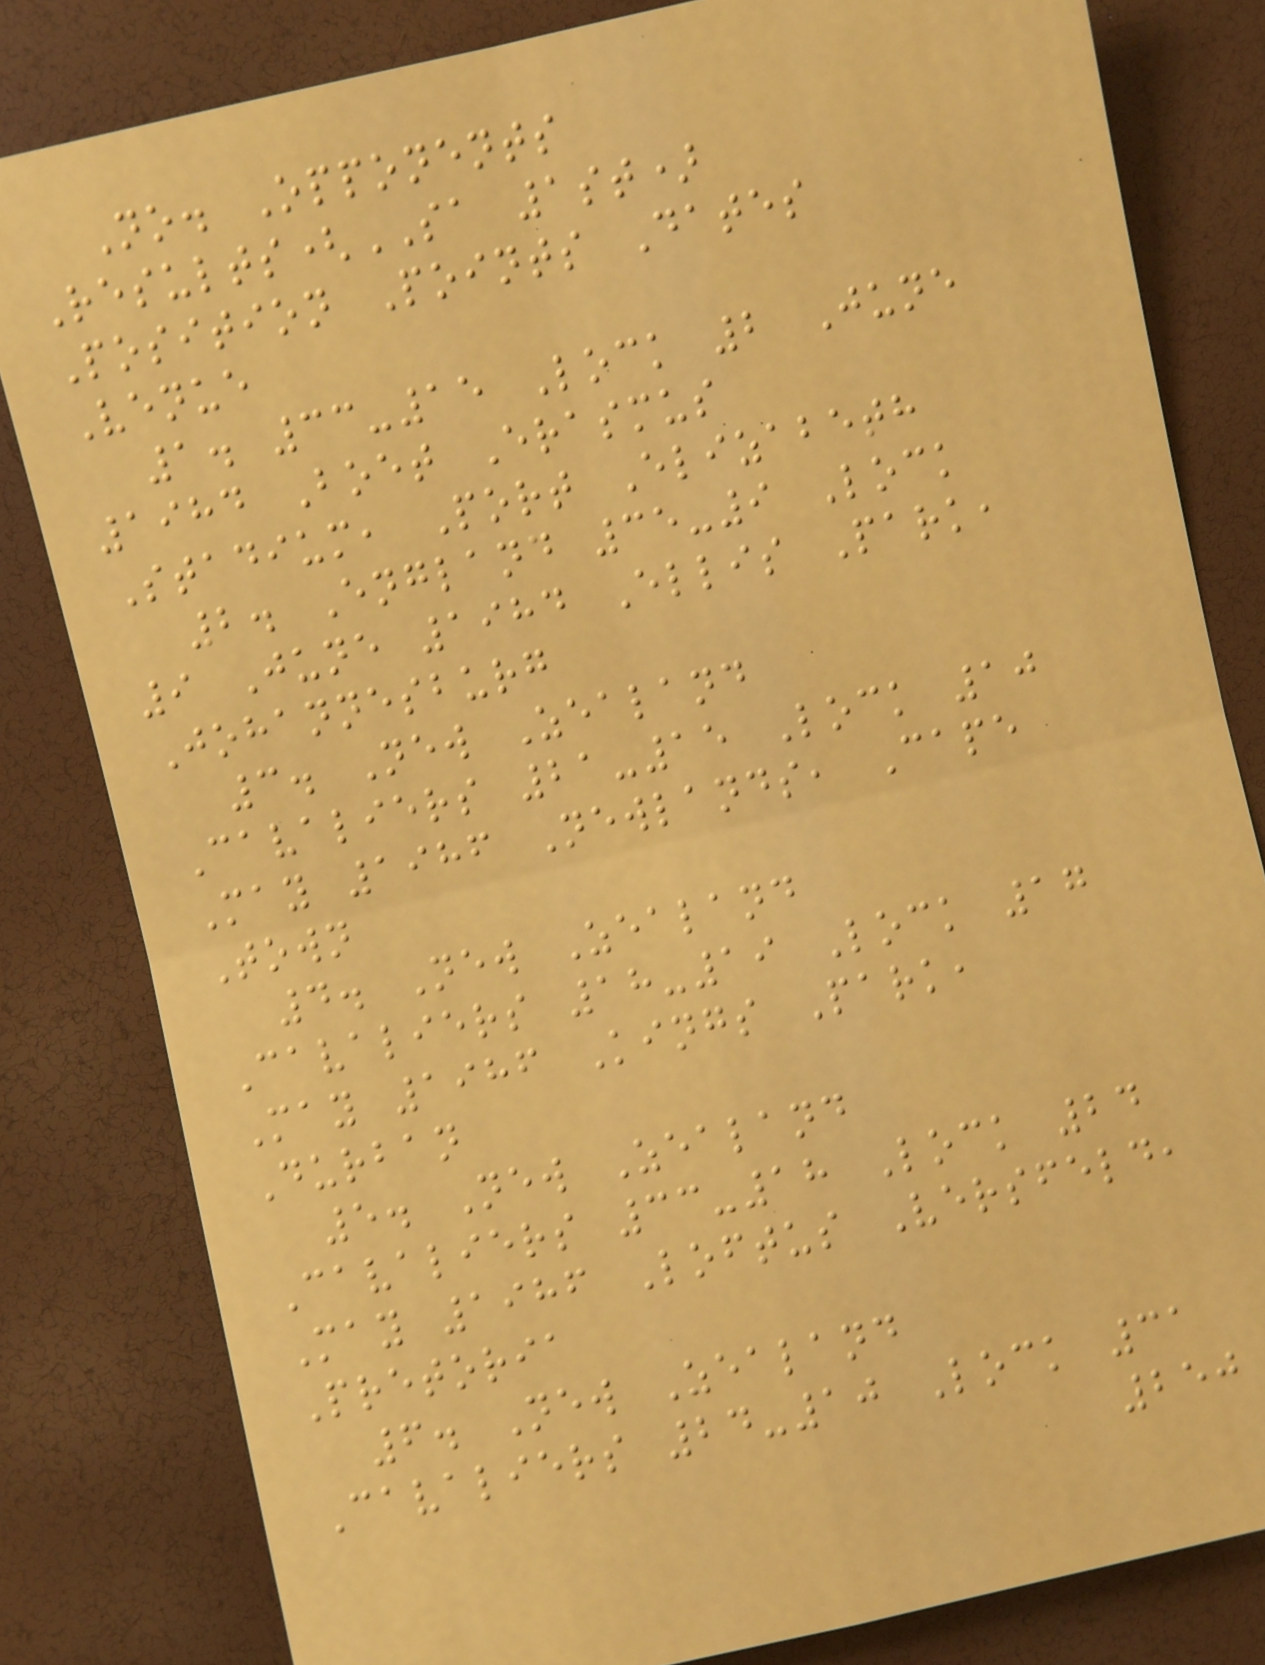No. Opponents
Results(SA 1st)
Position Points Dates
Venue
1. 33-15 Lock 2 June
1984 Boet Erasmus
Stadium, Port Elizabeth
2. England 35-9 Lock
9 June 1984 Ellis Park,
Johannesburg
3. New Zealand
Cavaliers 21-15 Lock 10
May 1986 Newlands, Cape
Town
4. New Zealand
Cavaliers 18-19 Lock 17
May 1986 Kings Park,
Durban
5. New Zealand
Cavaliers 33-18 Lock 24
May 1986 Loftus Versfeld,
Pretoria
6. New Zealand
Cavaliers 24-10 Lock 31
250
